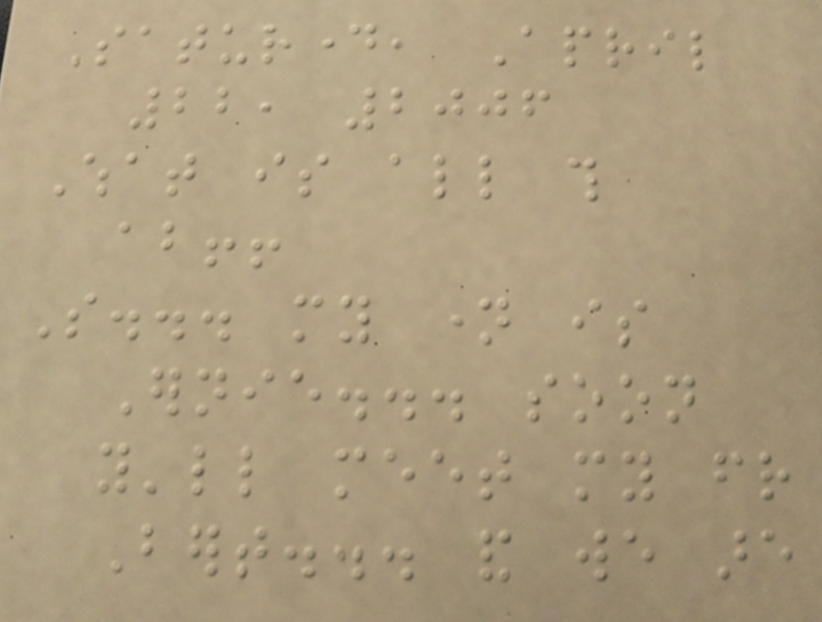Saturday, April
22, 2006
What is all this
about!!
So... my name is
Ernie... soon
you'll meet my friend
Bert... and we are
